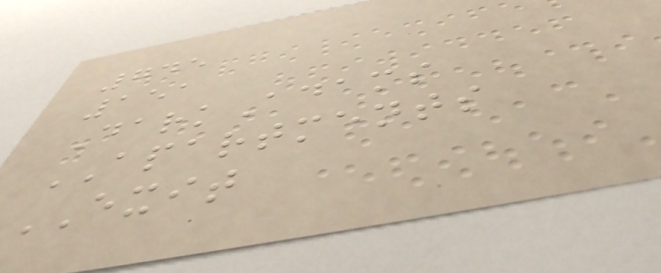745
151
DarkAdams
APARTMENTS
EXIT
